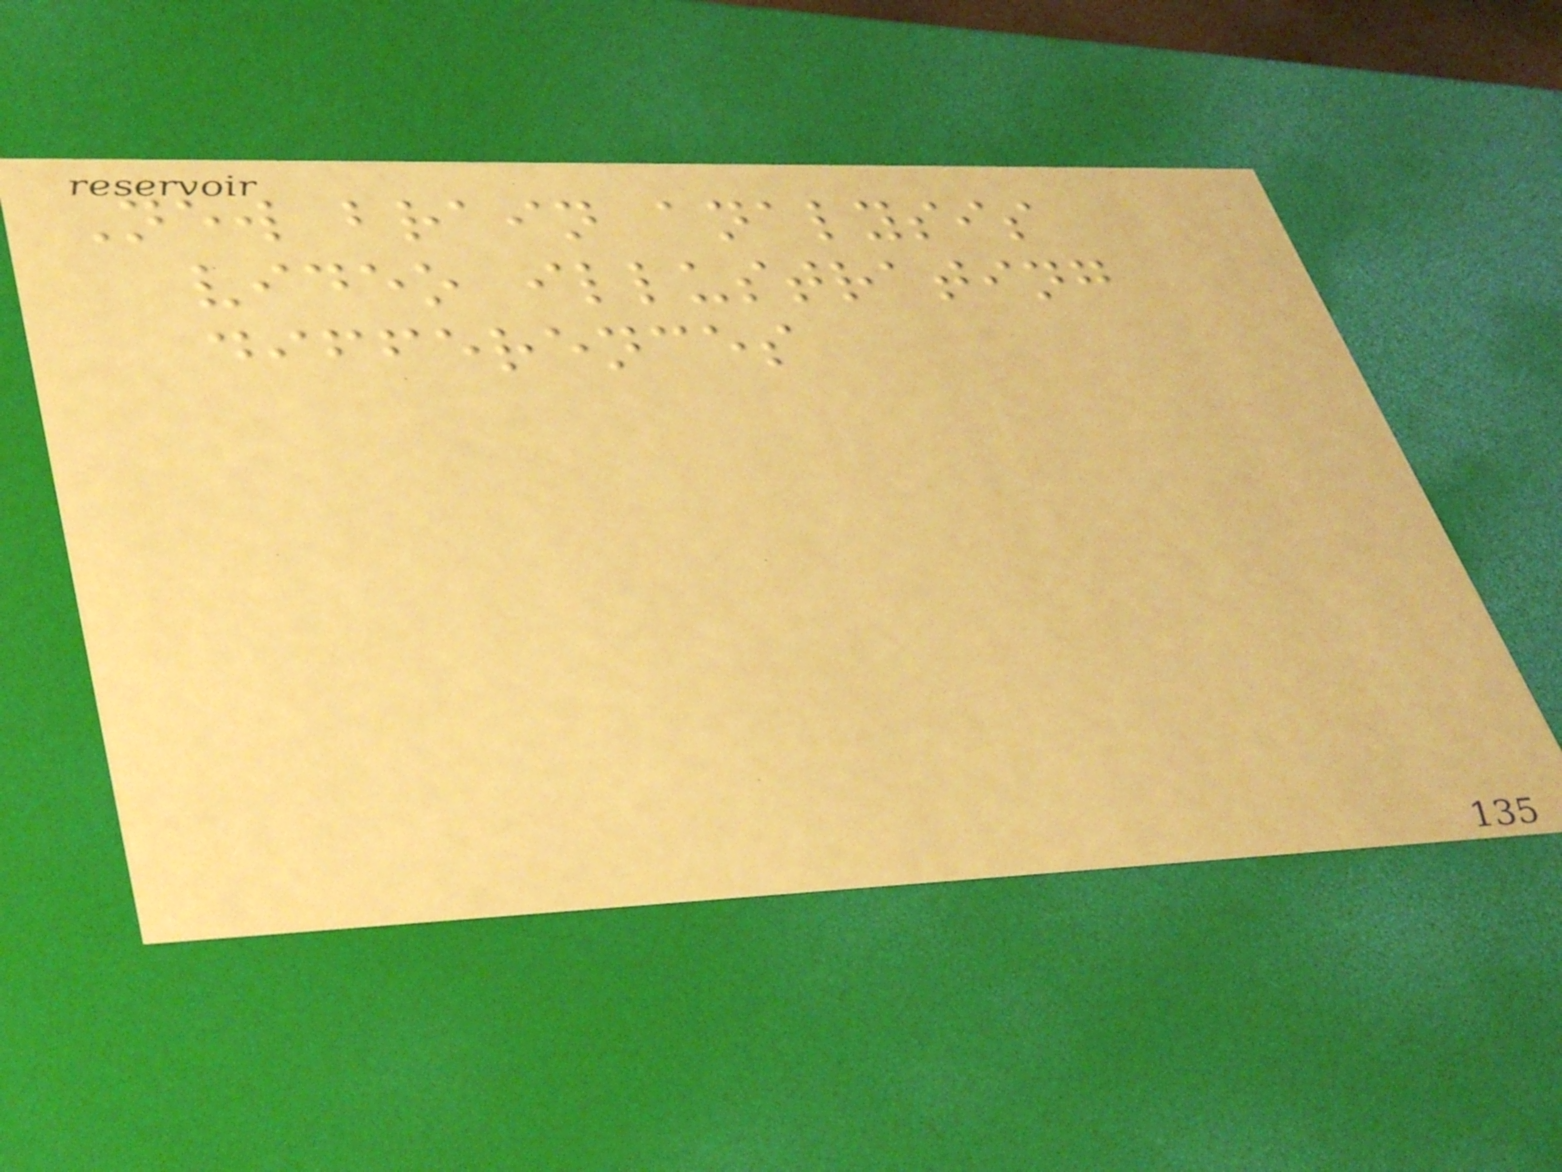New brain analysis
video illustrating
differences
